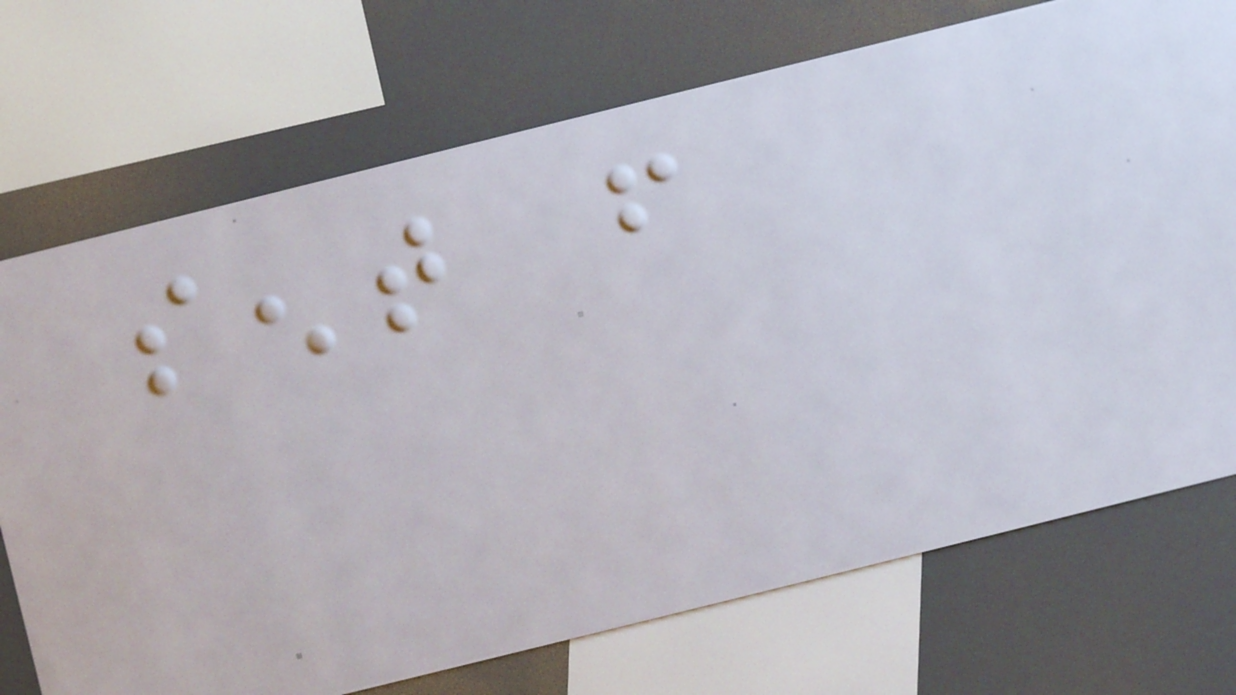sent from
